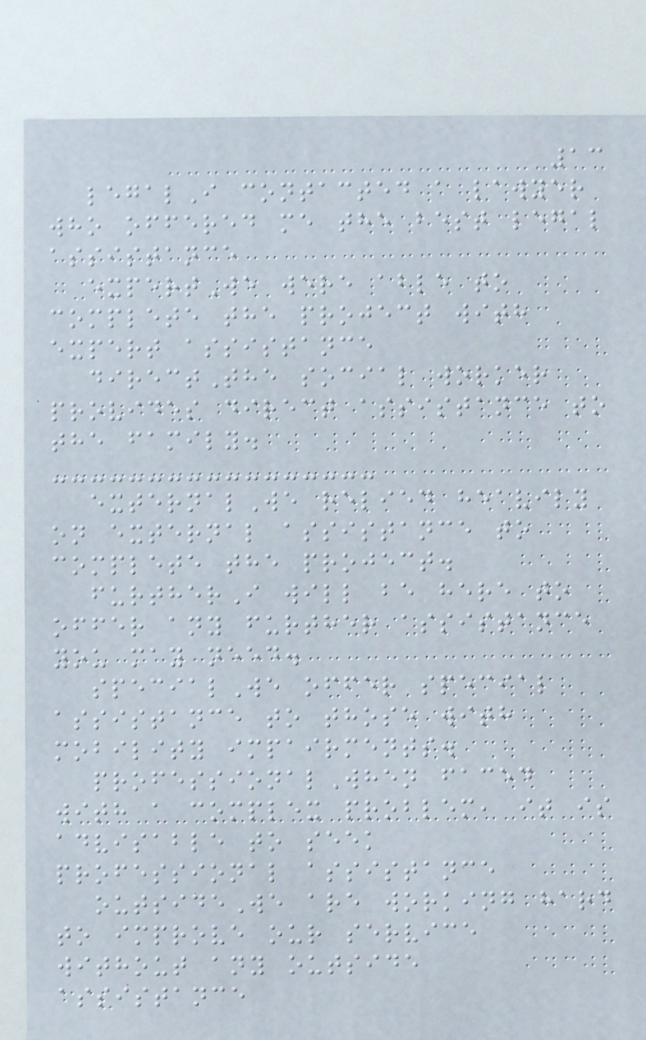13
legalI contacted a lawyer
who offered me the best legal
assistance
expertWe were able to
complete the project with
expert assistance
directThe social worker
provides direct assistance to
the family.
externalWe relied heavily
on external assistance to
complete the project.
furtherI will be here to
offer any further assistance
you may need.
specialWe offer special
assistance to those with
mobility impairments.
professionalWhen faced
with a complex problem, it is
advisable to seek
professional assistance
outsideWe are working hard
to improve our service
without any outside
assistance
